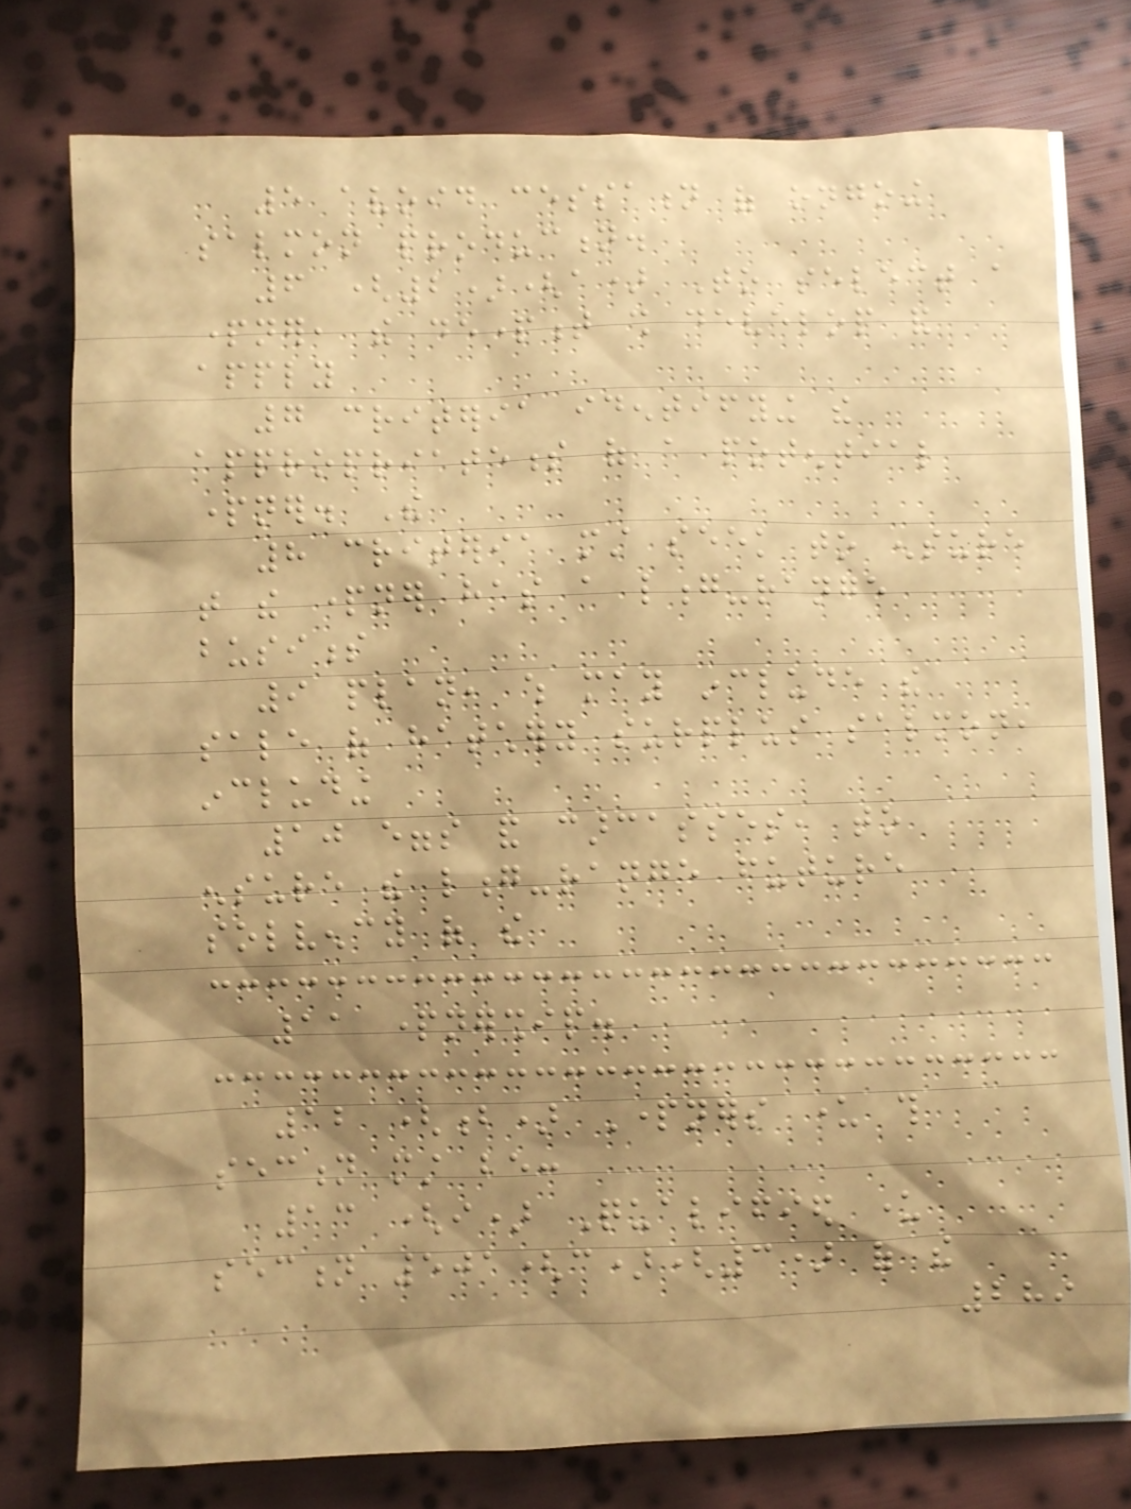5 avoid cessation of ongoing
salmon production.
6 (2)(a) To select a
partner, the department shall develop and
apply
7 criteria identifying the
appropriateness of a potential
partner. The
8 criteria must seek to ensure
that the partner has a long-range
business
9 plan, which may include the
sale of hatchery surplus salmon,
including
10 eggs and carcasses, to
ensure the long-range future
solvency of the
11 partnership.
12 (b) Partners under this
section must be:
13 (i) Qualified under
section 501(c)(3) of the
289
